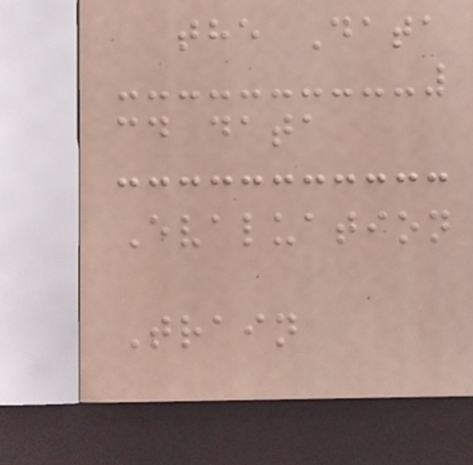the Data
cd data
Evaluation
Train
